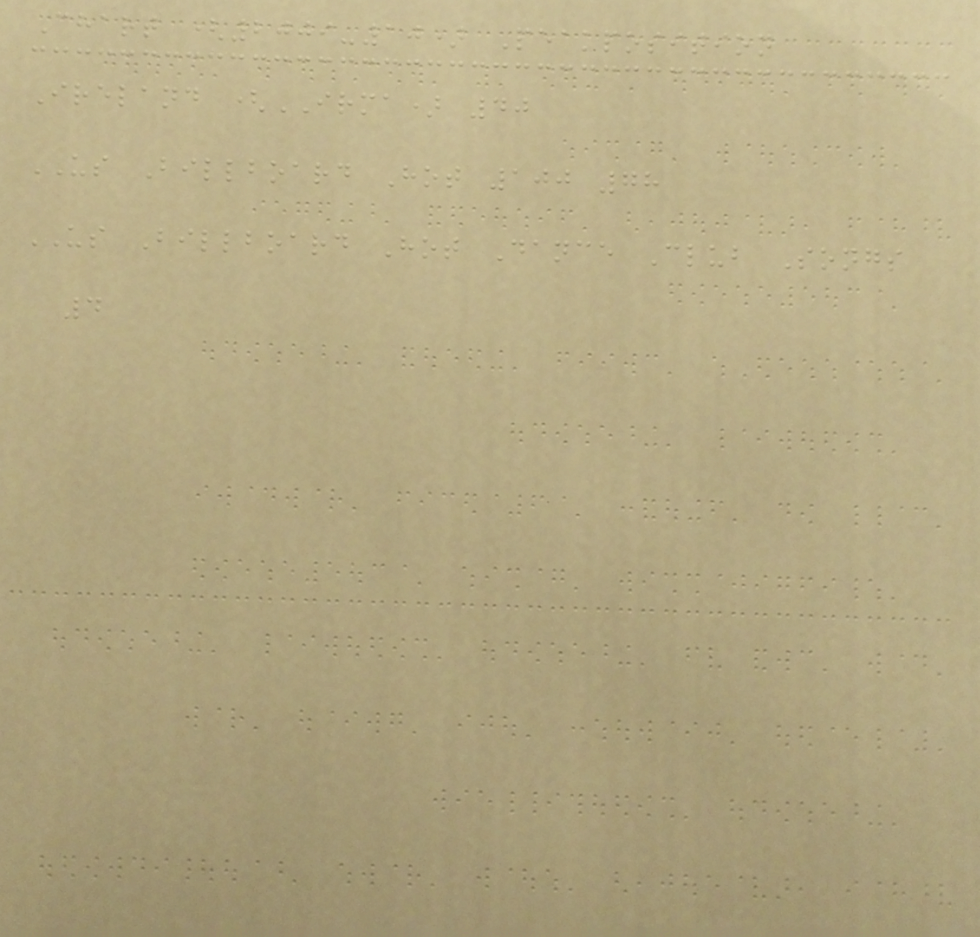Chart (2009-10) Peakposition
Ireland (IRMA) 40
US Billboard Hot 100 78
US Billboard Hot Dance Club Songs
4
